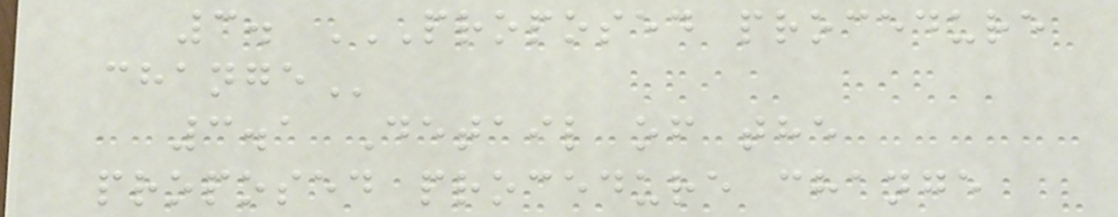3. PROPOSED PROCEDURE
CHANGE
3.1 Detail of the
proposed procedure change
